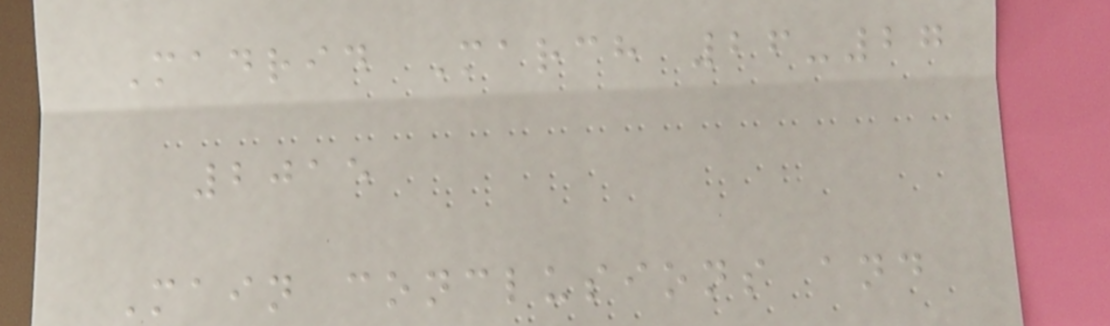Madrid March 26-27
2015
Main conclusions and
